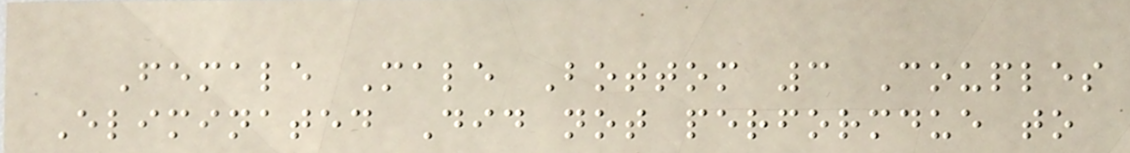Female Male Bottom 3 Couples
Eliminated Did not performdue to
